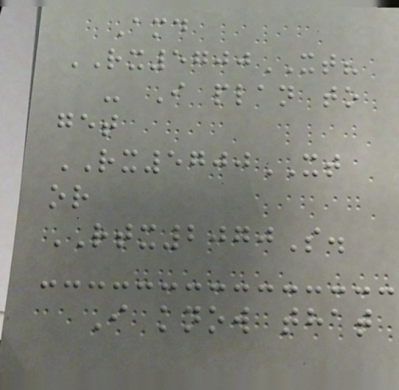Amd
RX5700XT?
- I plan to
get
RX5700XT
or
RTX2070S.
I know that
